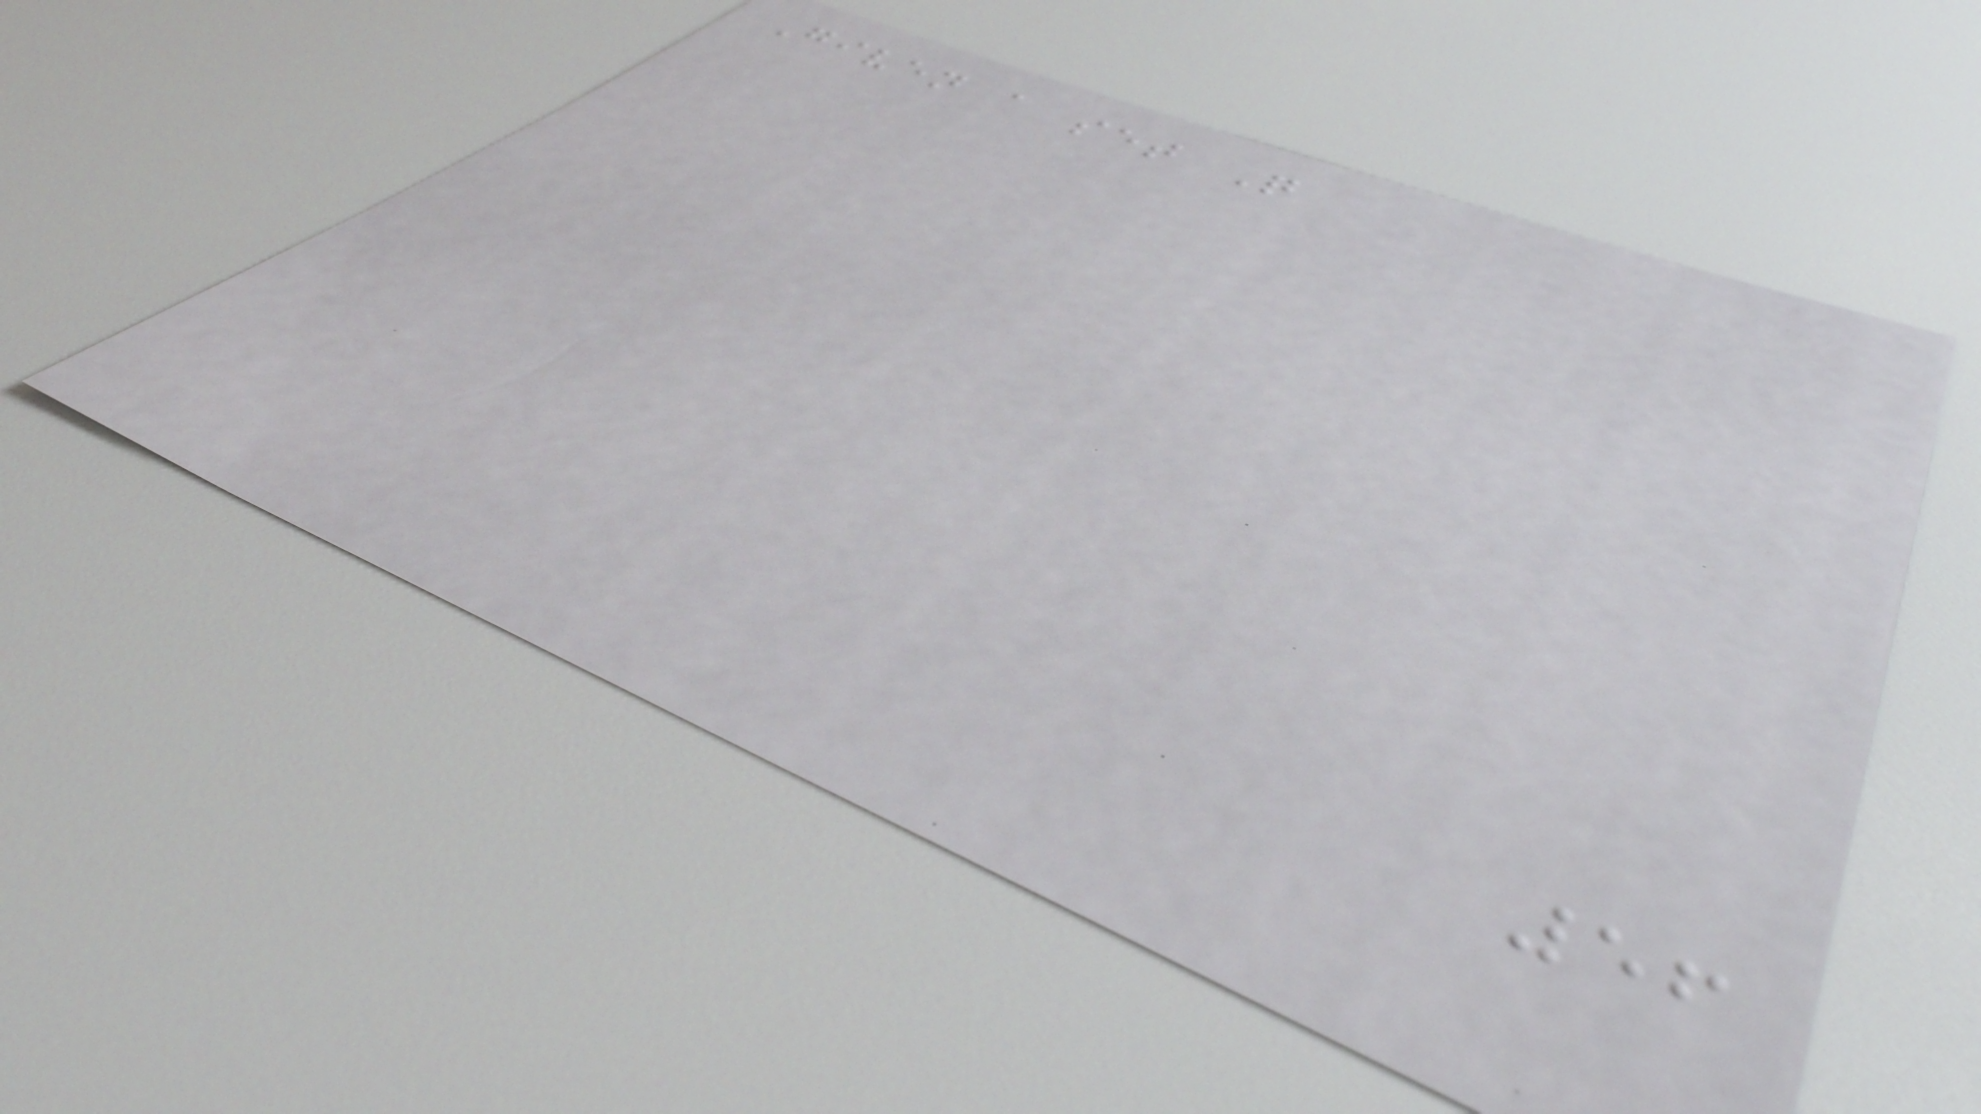Given a set Q
56
